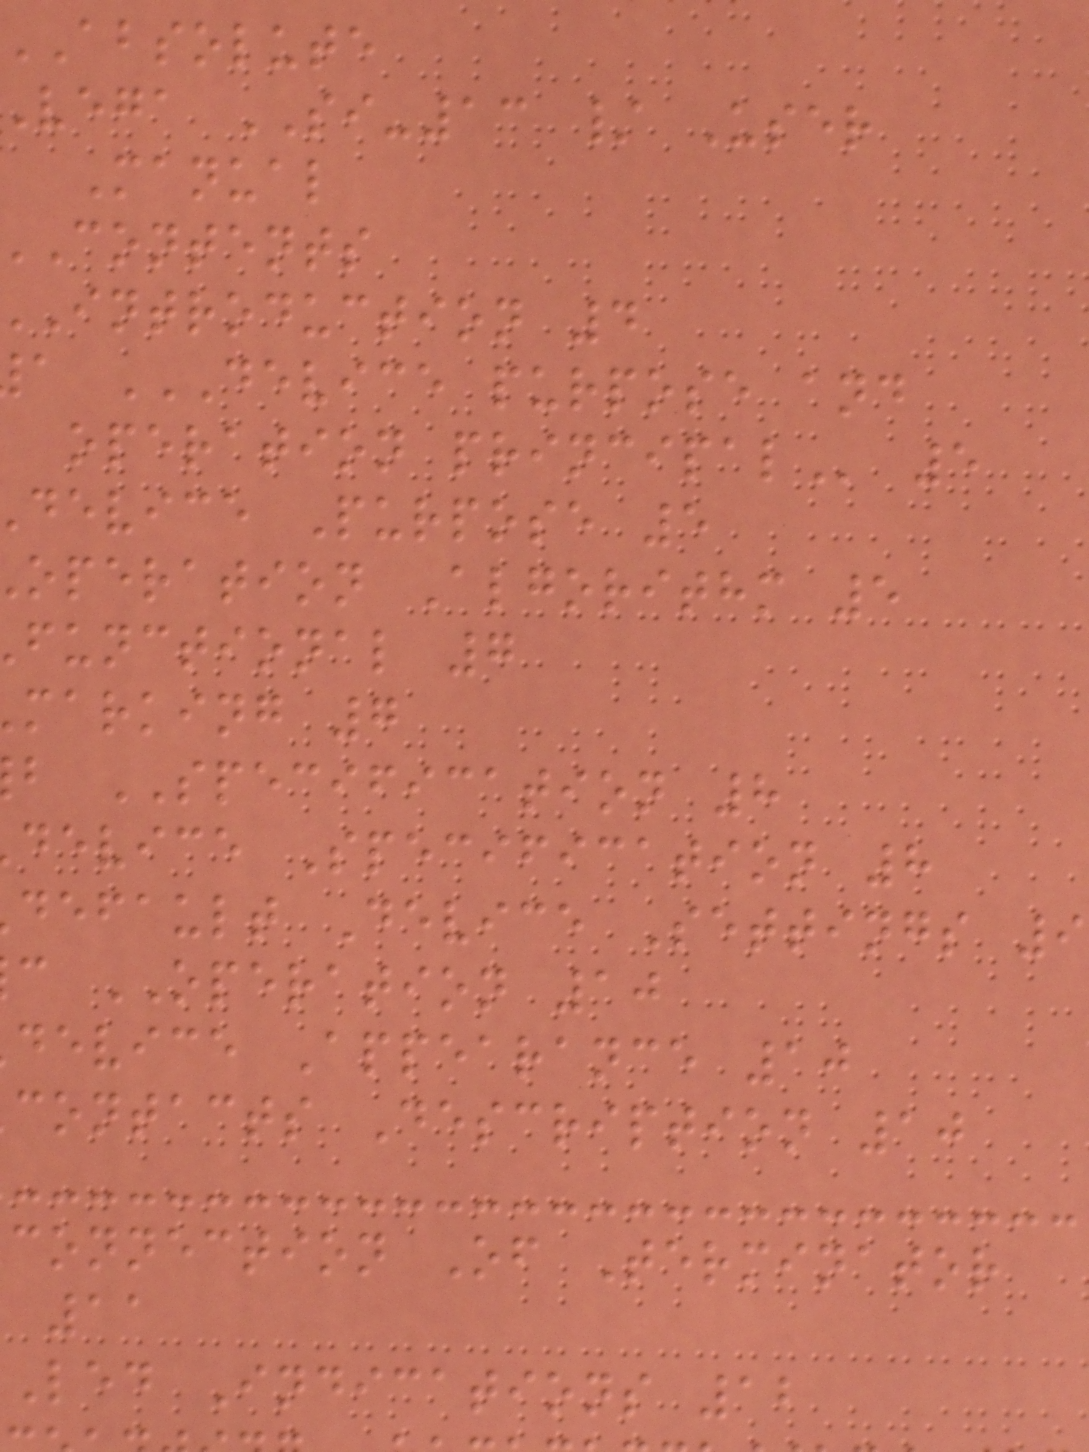ABSOLUTE
vega SI-13 / User
Manual
contents
introduction 4
operation
device Purpose 5
operation Algorithm 5
functional 7
marking 7
b SPECIFICATION 8
device Specification 8
default Device Settings 9
c OPERATION 10
device Appearance 10
contacts Description 10
connection Of Terminator
11
led Indications 12
